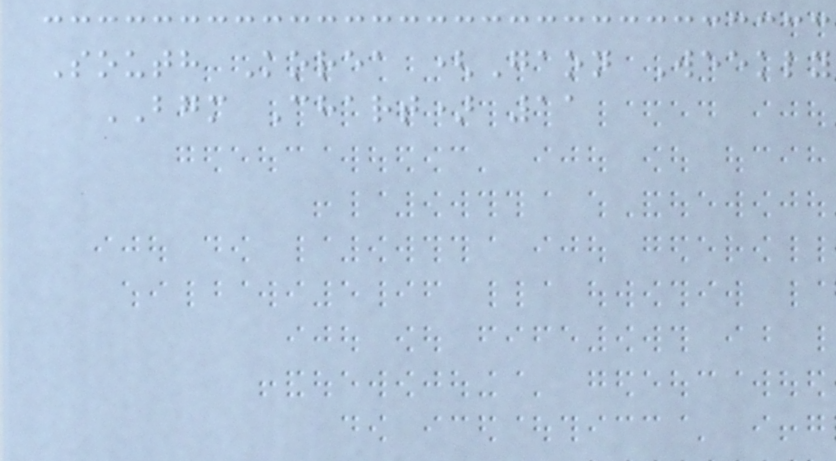South Korea (Gaon Weekly
BGM Chart) 11
